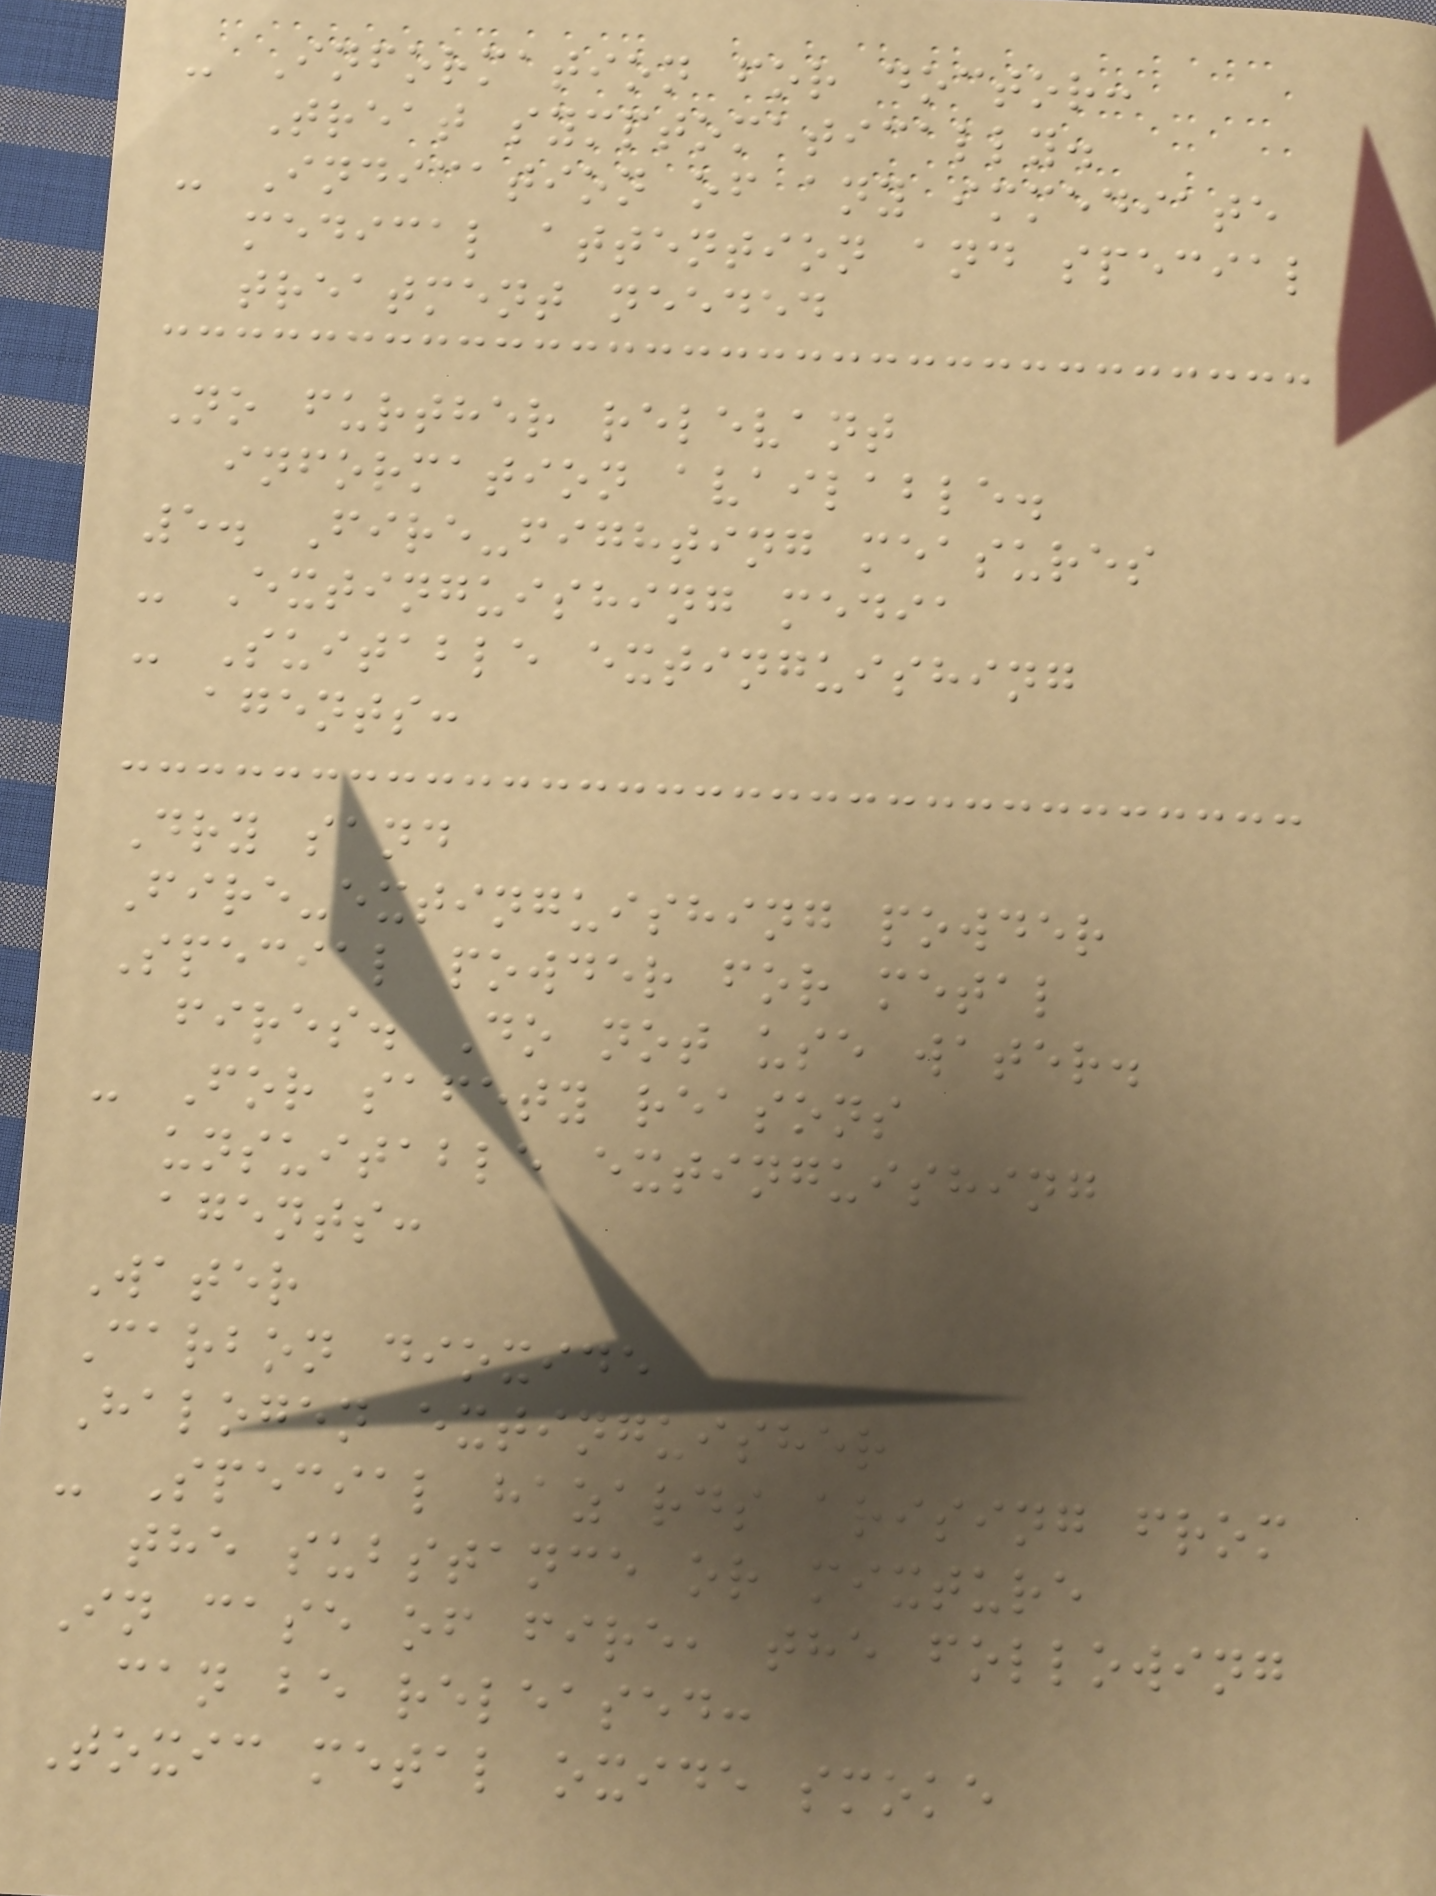- Information for doctor:
Treat symptomatically.
- Indication of any immediate
medical attention and special
treatment needed
No further relevant
information available.
5. Fire-fighting measures
- Extinguishing media
- Suitable extinguishing
agents:
Dry sand
Fire-extinguishing powder
Special powder for metal
fires. Do not use water.
- For safety reasons
unsuitable extinguishing
agents:
Water
Carbon dioxide
Halogen extinguisher
- Special hazards arising from
the substance or mixture
In case of fire, the following
can be released:
Toxic metal oxide smoke
